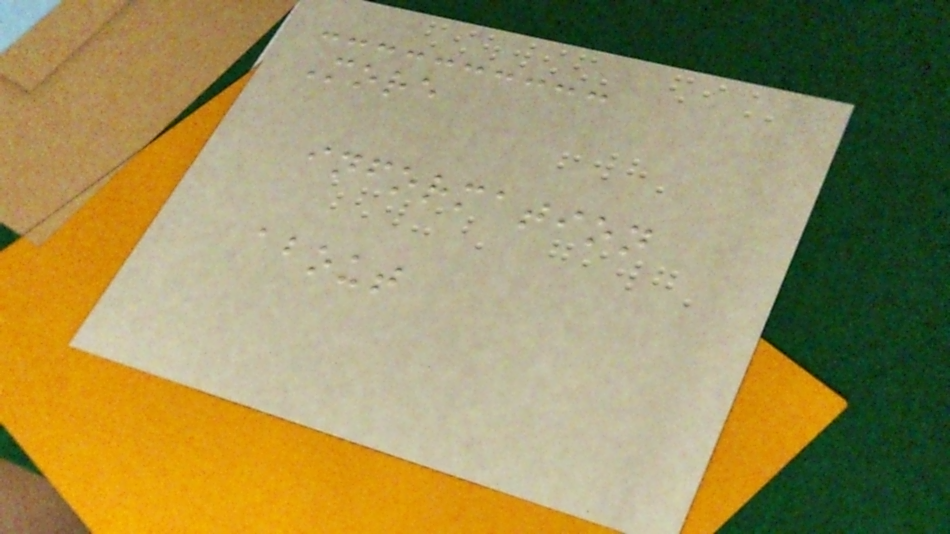More
information
about
